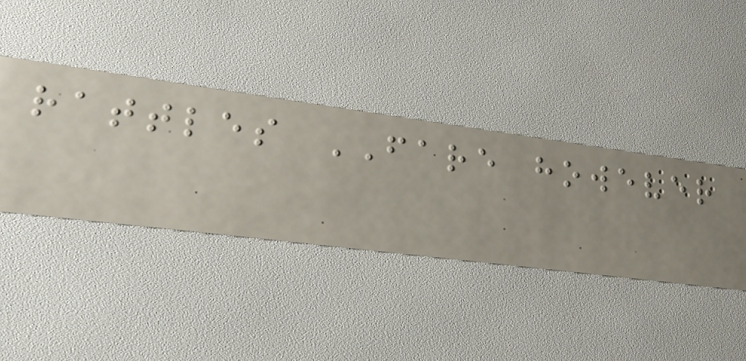rattles FARE however
